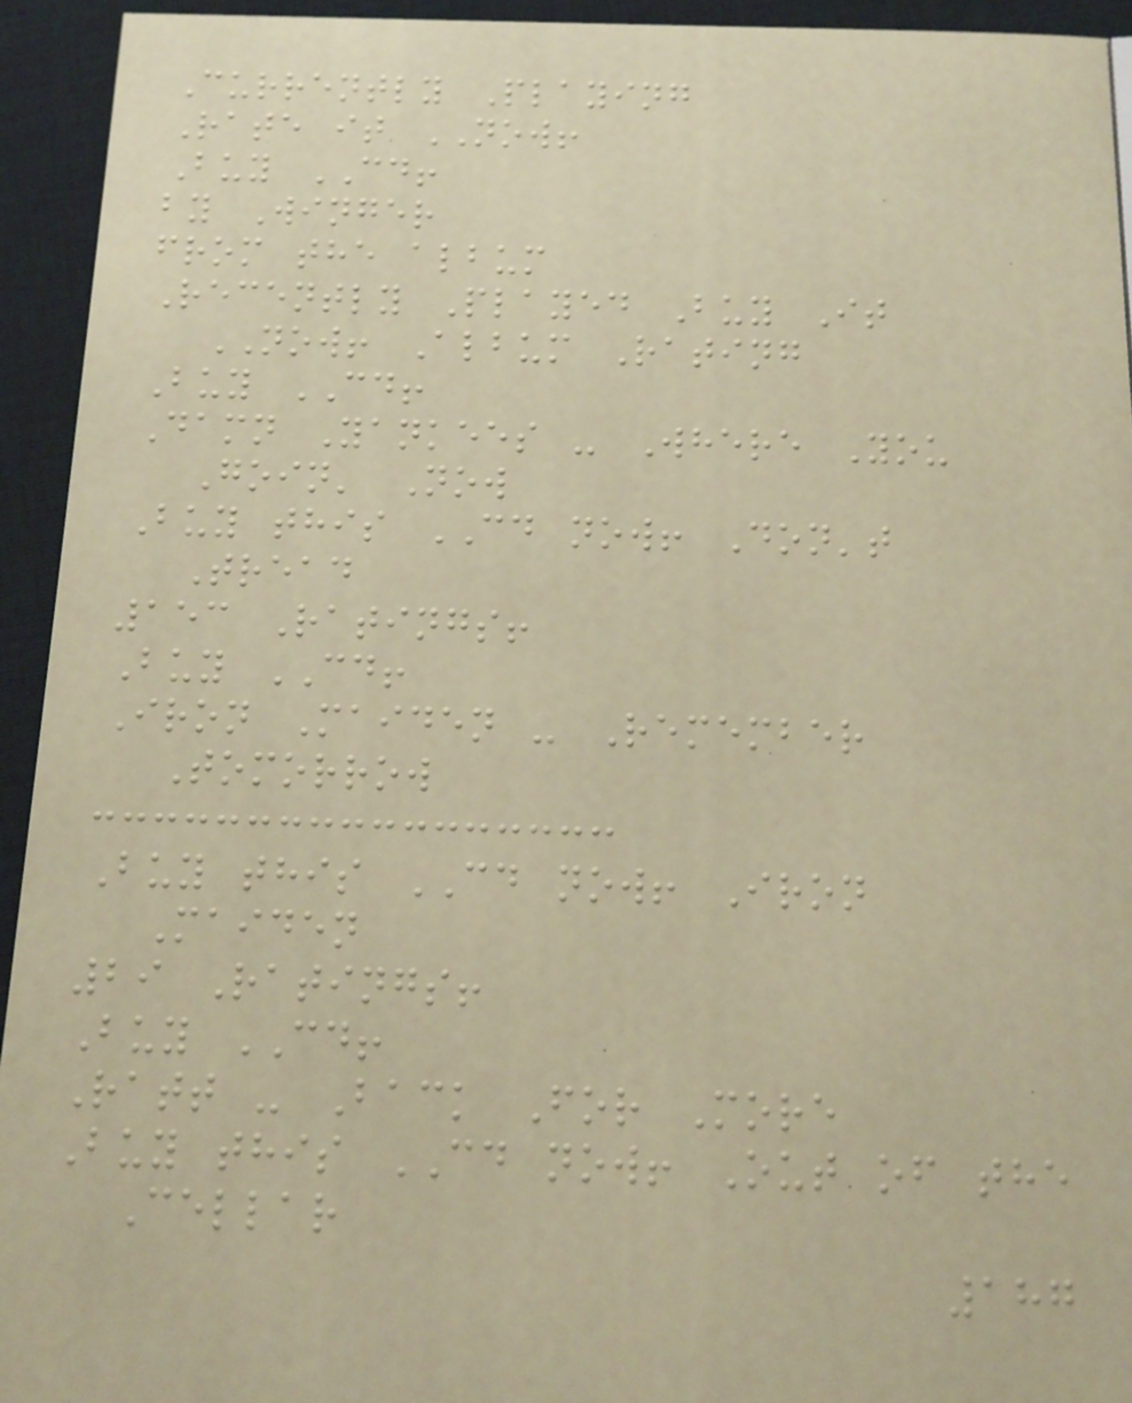Currently Playing
Rate it NOW!
Buy CD!
by Winger
from the album
Recently Played Buy It
NOW! Album Rating
Buy CD!
Damn Yankees - Where You
Goin' Now
Buy this CD now! Don't
Tread
153 Ratings!
Buy CD!
Iron Maiden - Remember
Tomorrow
Buy this CD now! Iron
Maiden
29 Ratings!
Buy CD!
Ratt - Back For More
Buy this CD now! Out of the
Cellar
187
